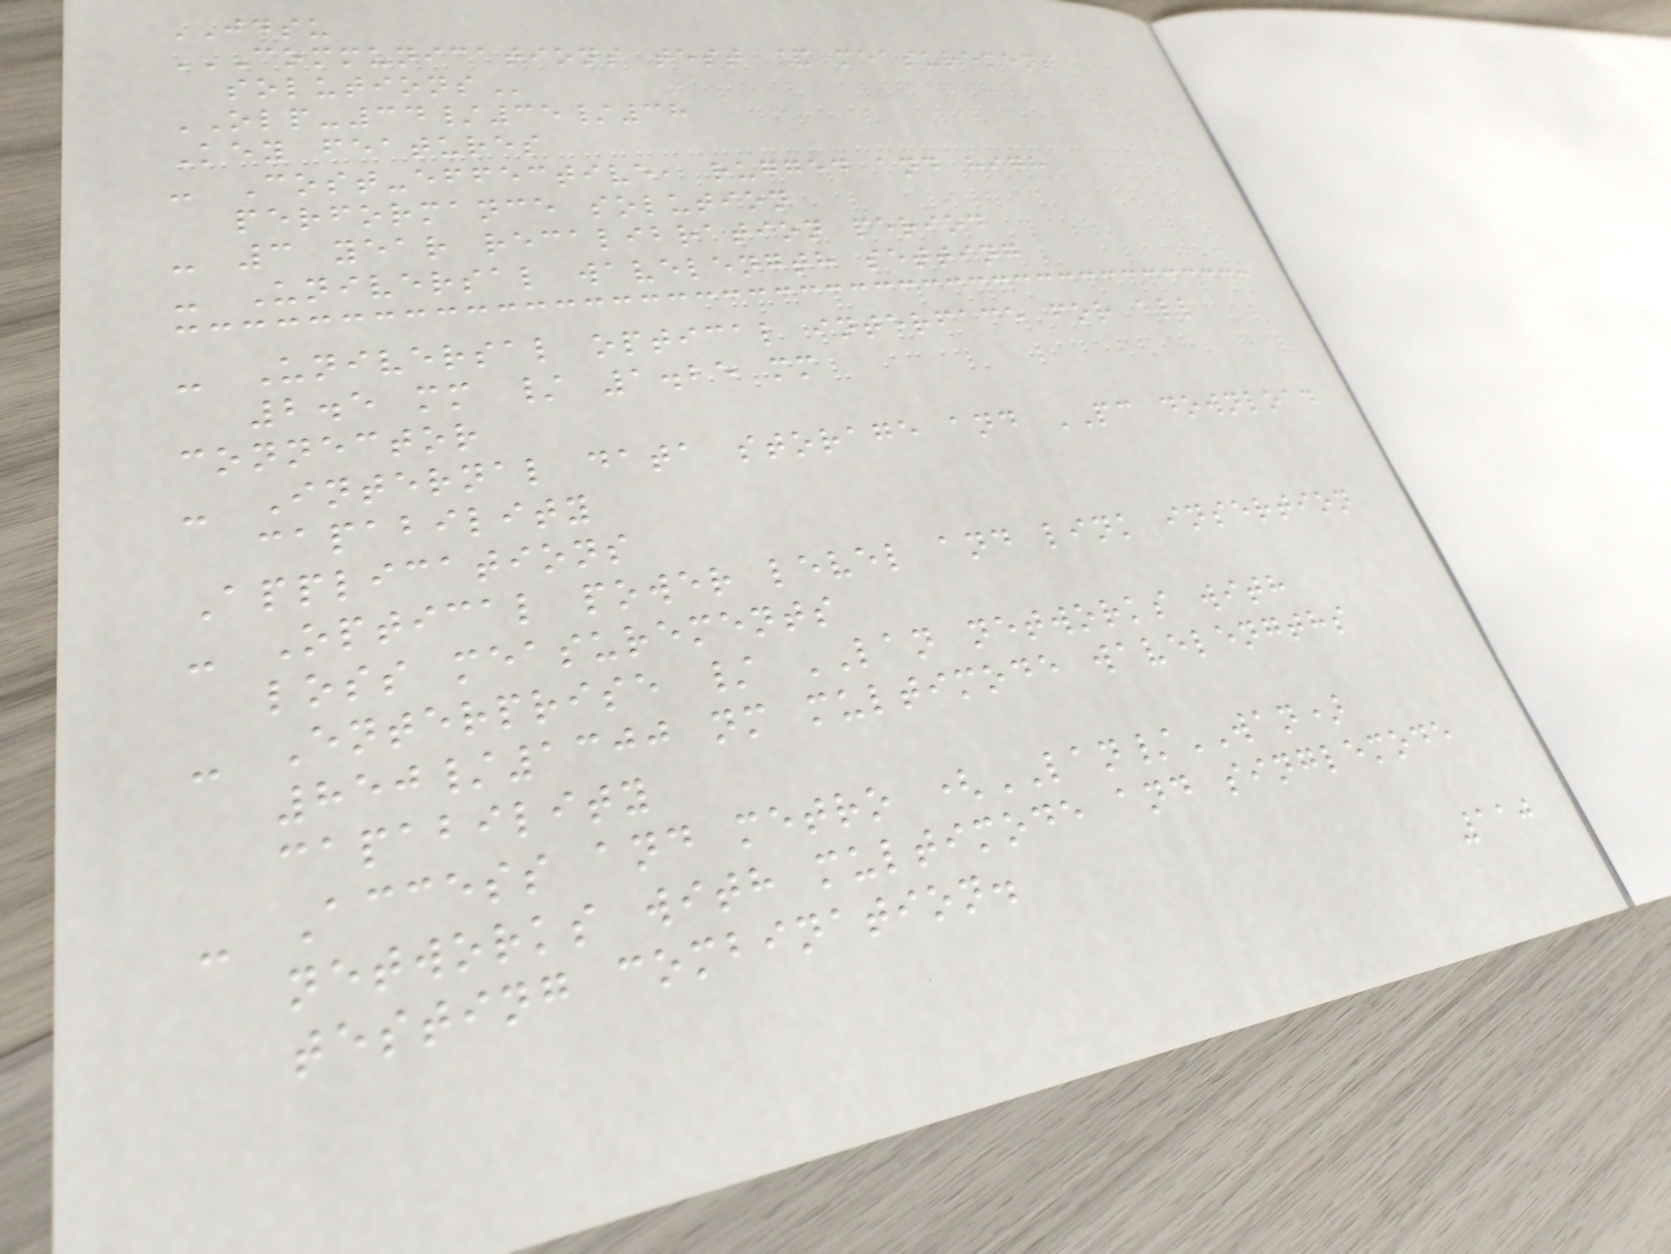JDSU
COMMUNICATIONS TEST & MEASUREMENT
SOLUTIONS
OLP-34/35/38
Key features
- Cost-effective, rugged and high
performance solution
- 3 year recalibration period
- Universal wavelength setting
- Universal optical interface for all
2.5 mm / 1.25 mm
connector
- Internal data storage and PC download
capability
Applications
- Optical power level and link insertion
loss measurements
- Enterprise / LAN networks with
850/1300 nm multimode wavelengths
capability
- Access and metro (LAN/WAN)
networks with multimode and singlemode
testing combination.
110
